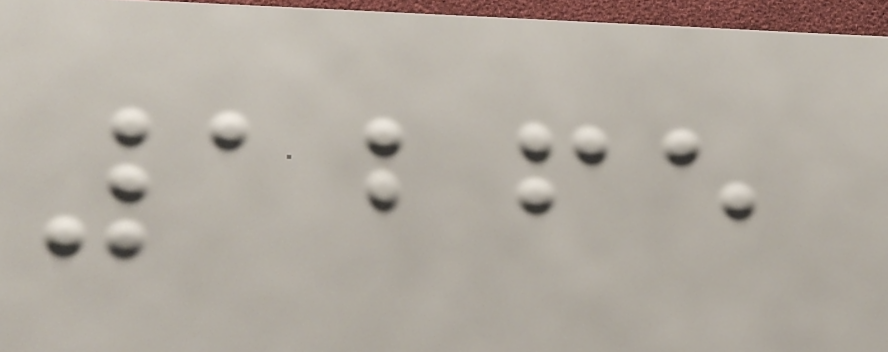1265
